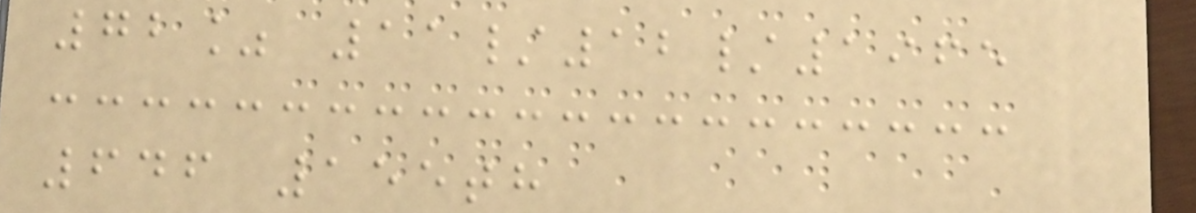72% 11/12/1965
646 155th
